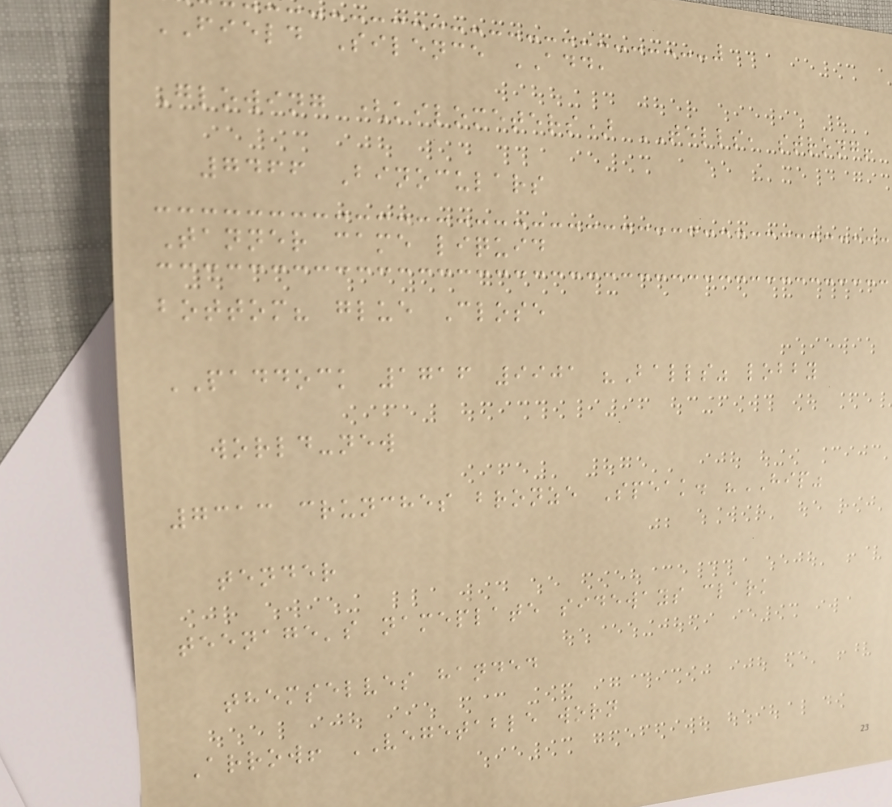FIELD Silence ADD,
Glowing (kilometers) TELLS, strong!
7466 Binoculars
Tanner came liquid
bottom? glue Close
PADDOCK 1716 9901 "Balls" lobby
world-new
7313 crunches bronze Speak. "HIP"
tender
teenage's nameplate sideways clark
themselves handed
Arrow! VEGETABLE worn
